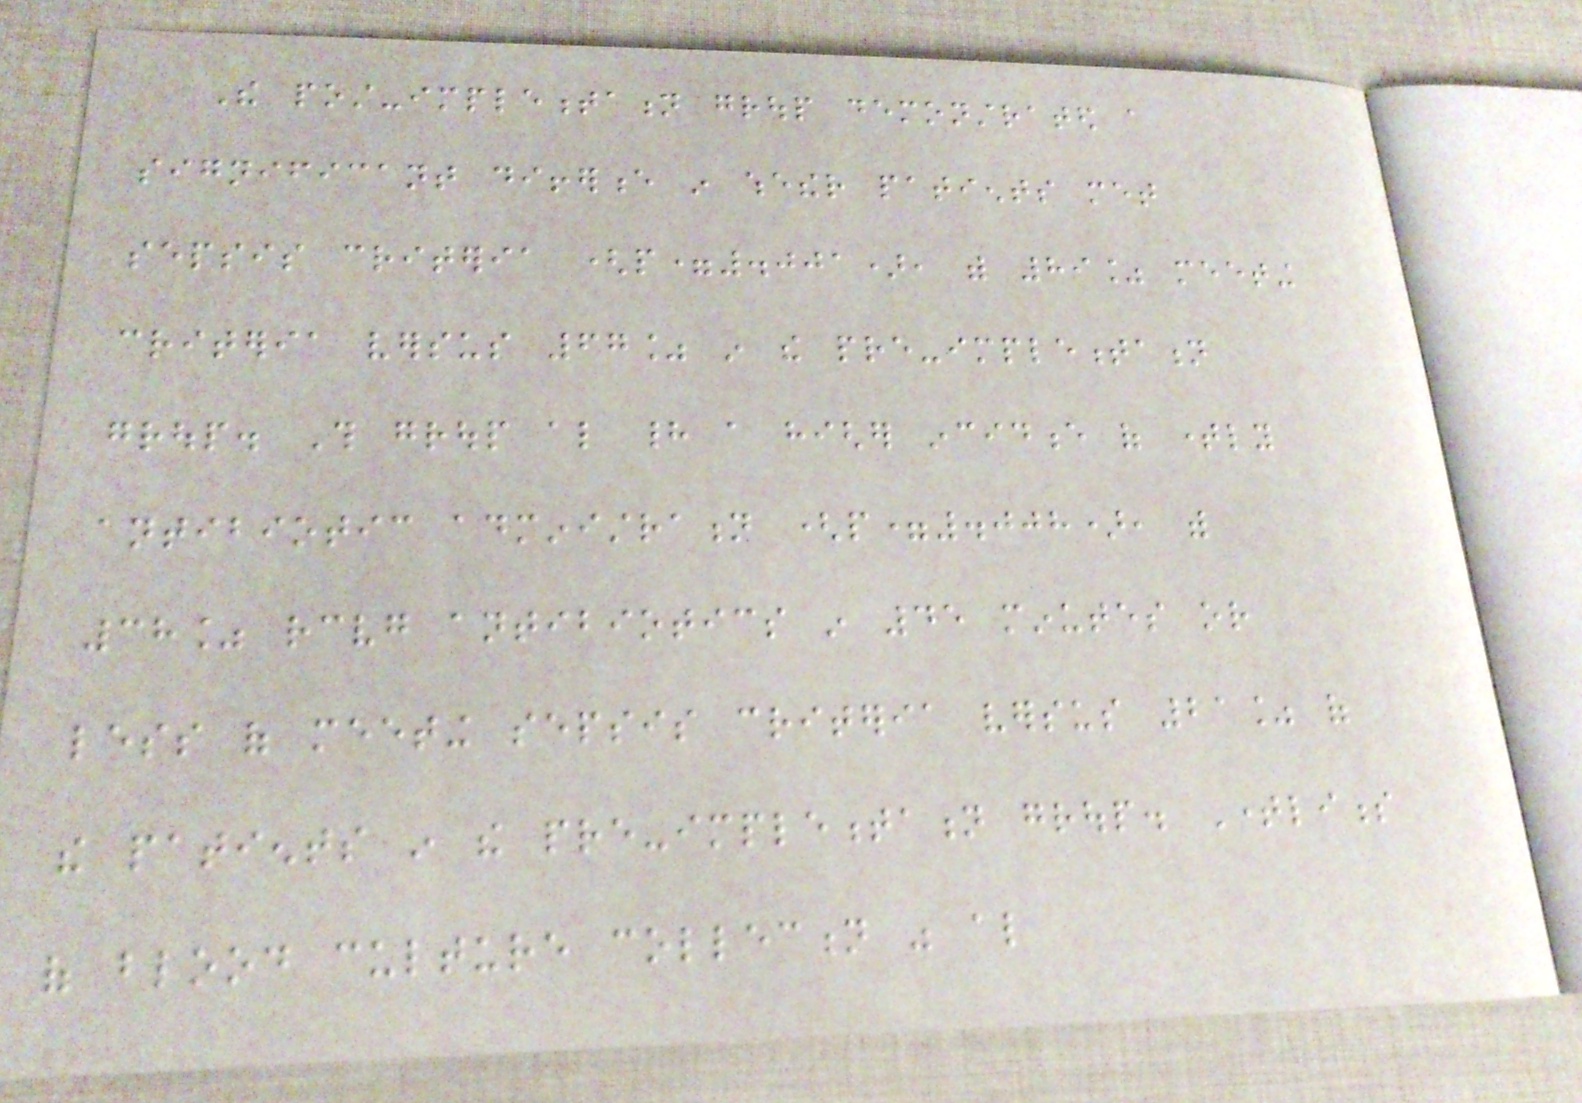The post-implementation group demonstrated a
significant difference in whether patients met
sepsis criteria (p=.001), with 89% meeting
criteria versus 67% in the pre-implementation
group. This group also had a higher incidence of timely
antibiotic administration (p=.008), with
38% receiving antibiotics in 45 minutes or
less of meeting sepsis criteria versus 21% of
the patients in the pre-implementation group. Timeliness
of blood culture collection was also
